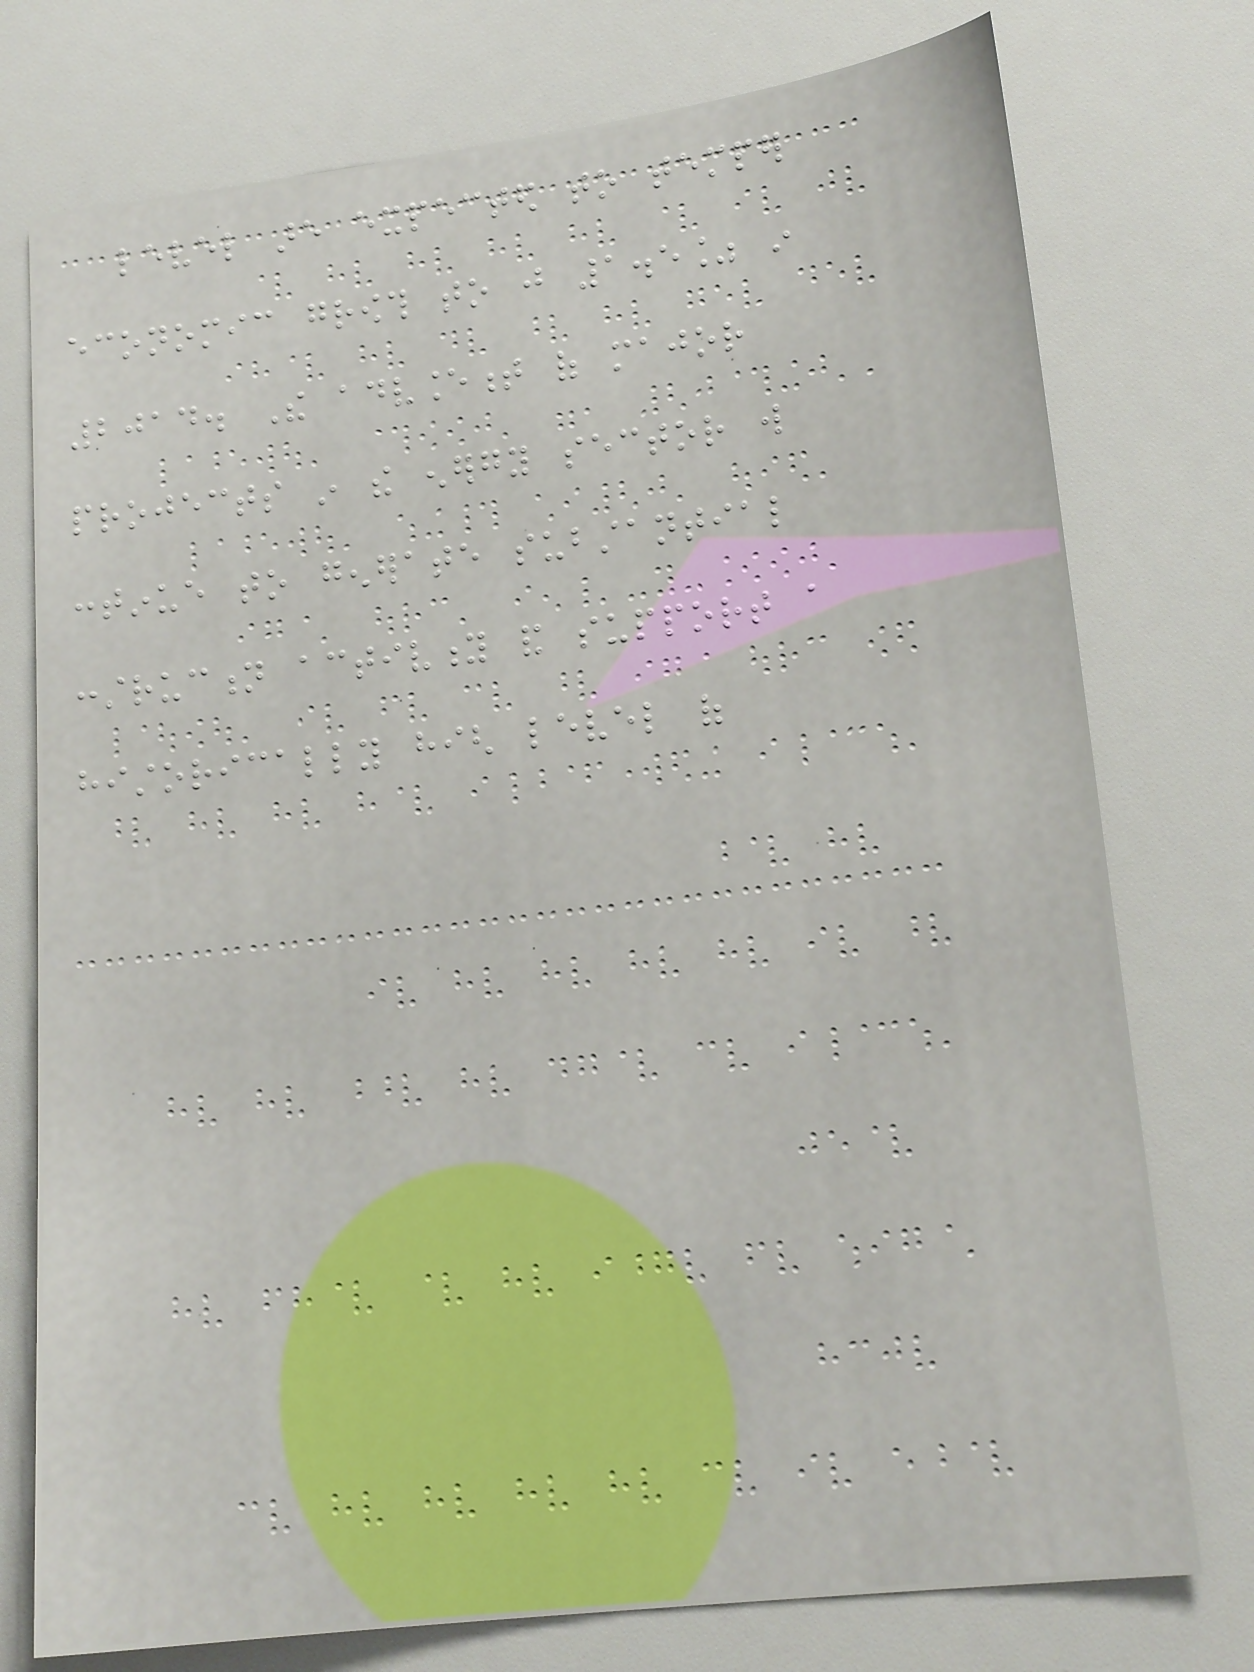level are expected to temper
economic growth to just 1.5% in
2014. The advancement of major
projects in the energy sector will
continue to generate substantial
construction activity and support a
historically high level of
